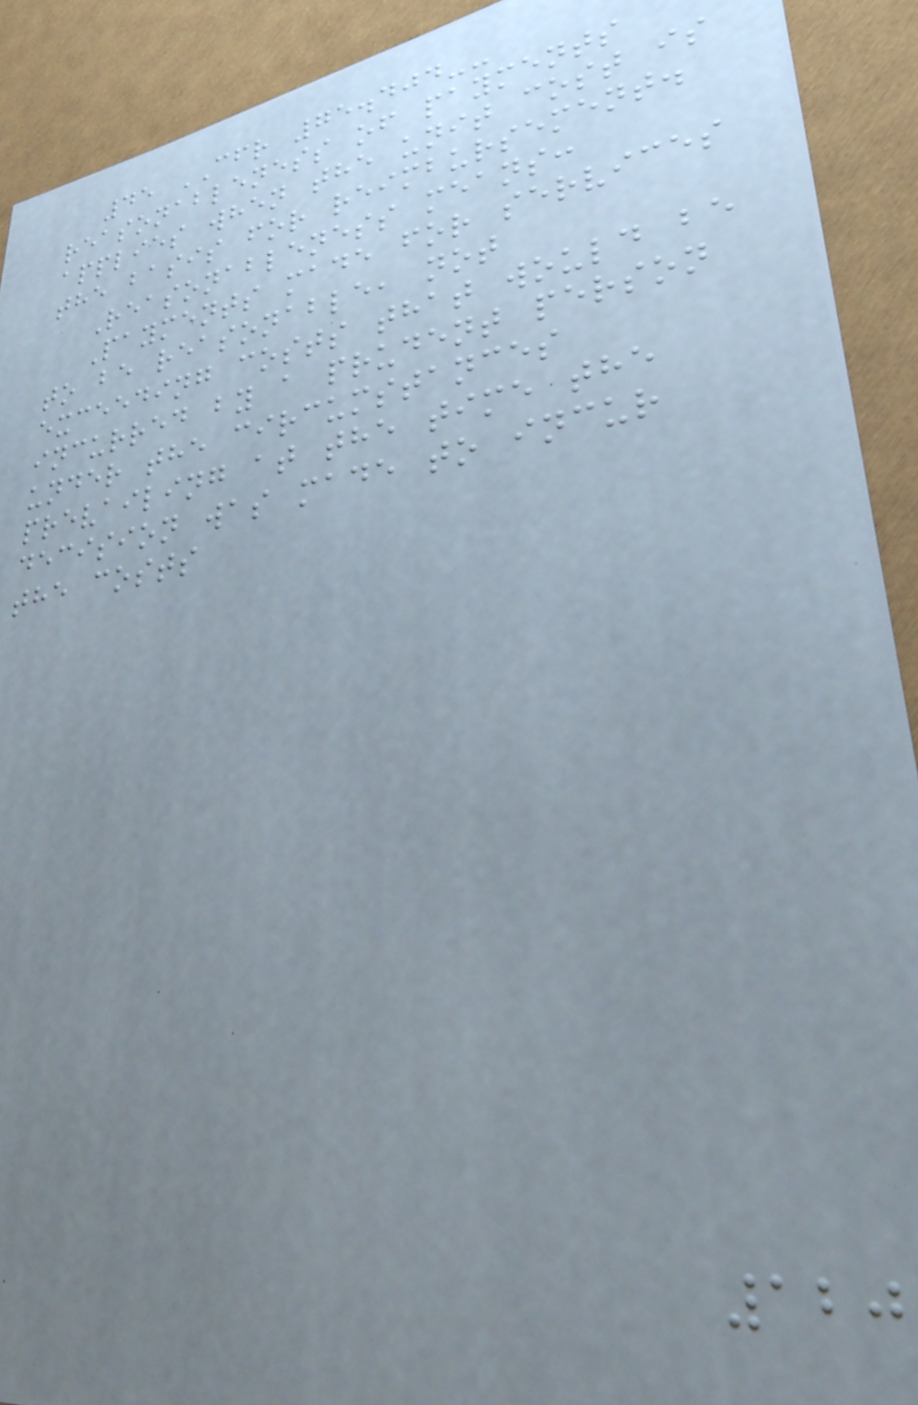45 CFR 75.404--
reasonableness of payments
applies when the unit cost is
the basis for reimbursement.
Reasonableness means:
Payments made for services
to be reasonable, not
exceeding costs that would be
incurred by a prudent person
under the circumstances
prevailing at the time the
decision was made to incur
the costs
120
